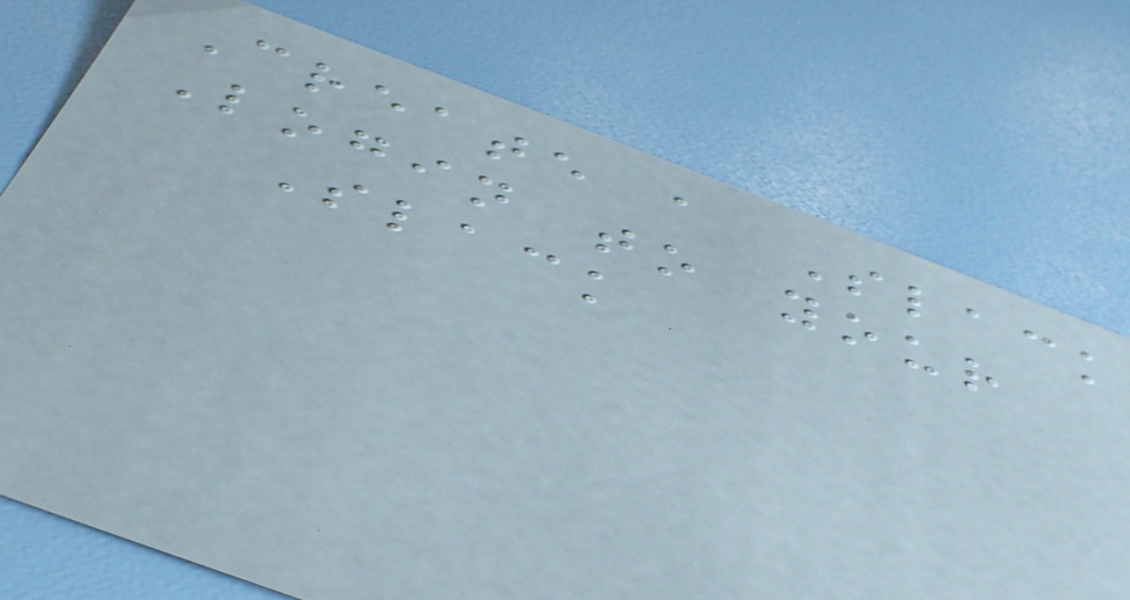Create a Slack
Login to your
Slack
